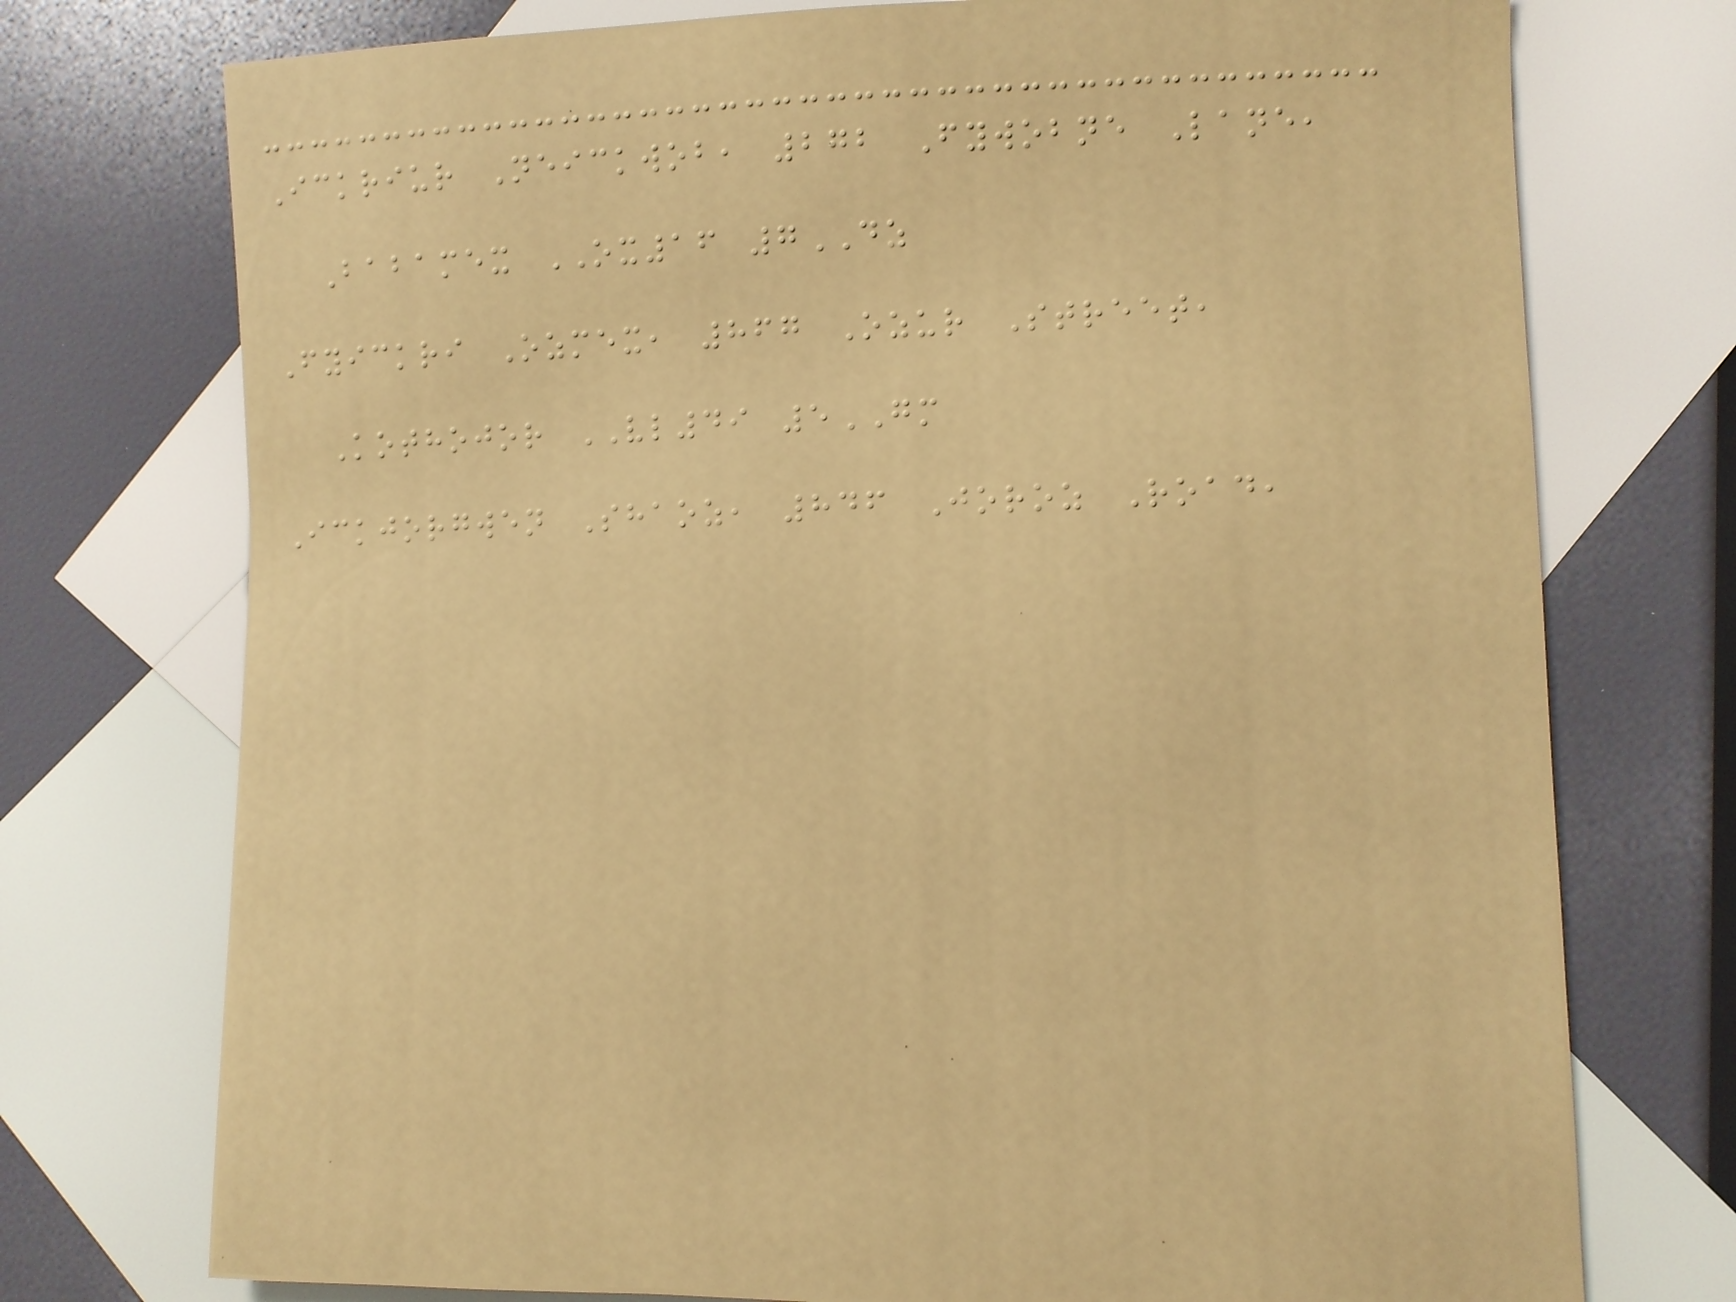Ickriur Neickwob, 272 Fywobne Lane,
Babamex OX16 7DZ
Fyickri Ozmex, 867 Ozur Street,
Kothojor VL49 5GM
Ickjorgwen Shaoz, 846 Joroz Road,
